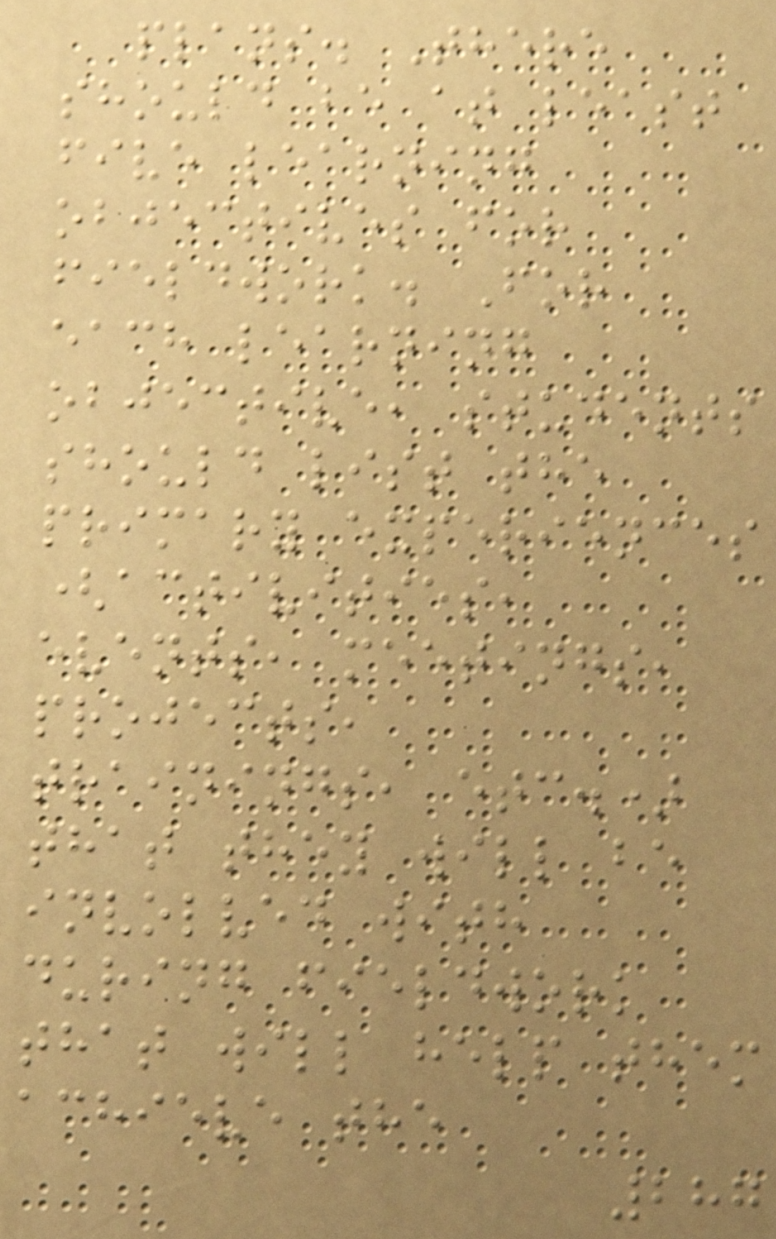plans. There
should be at least
five learning
objectives for
fieldwork. For
each learning
objective, students
should list the
primary experiences
(activities,
events, meetings,
projects,
trainings, etc.)
that they will be
involved with
during fieldwork
that will help them
achieve the
287
